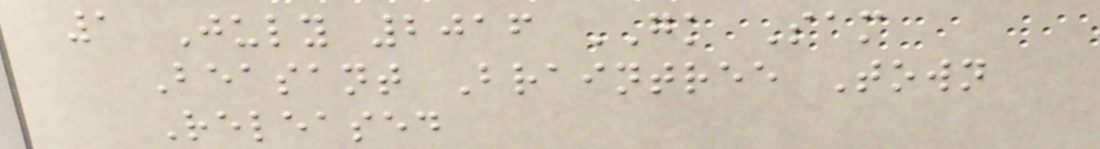1 July 2016 GK Sam
Beasant Braintree Town
Released
